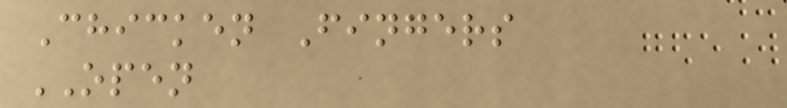Chicken Fingers
OPEN
